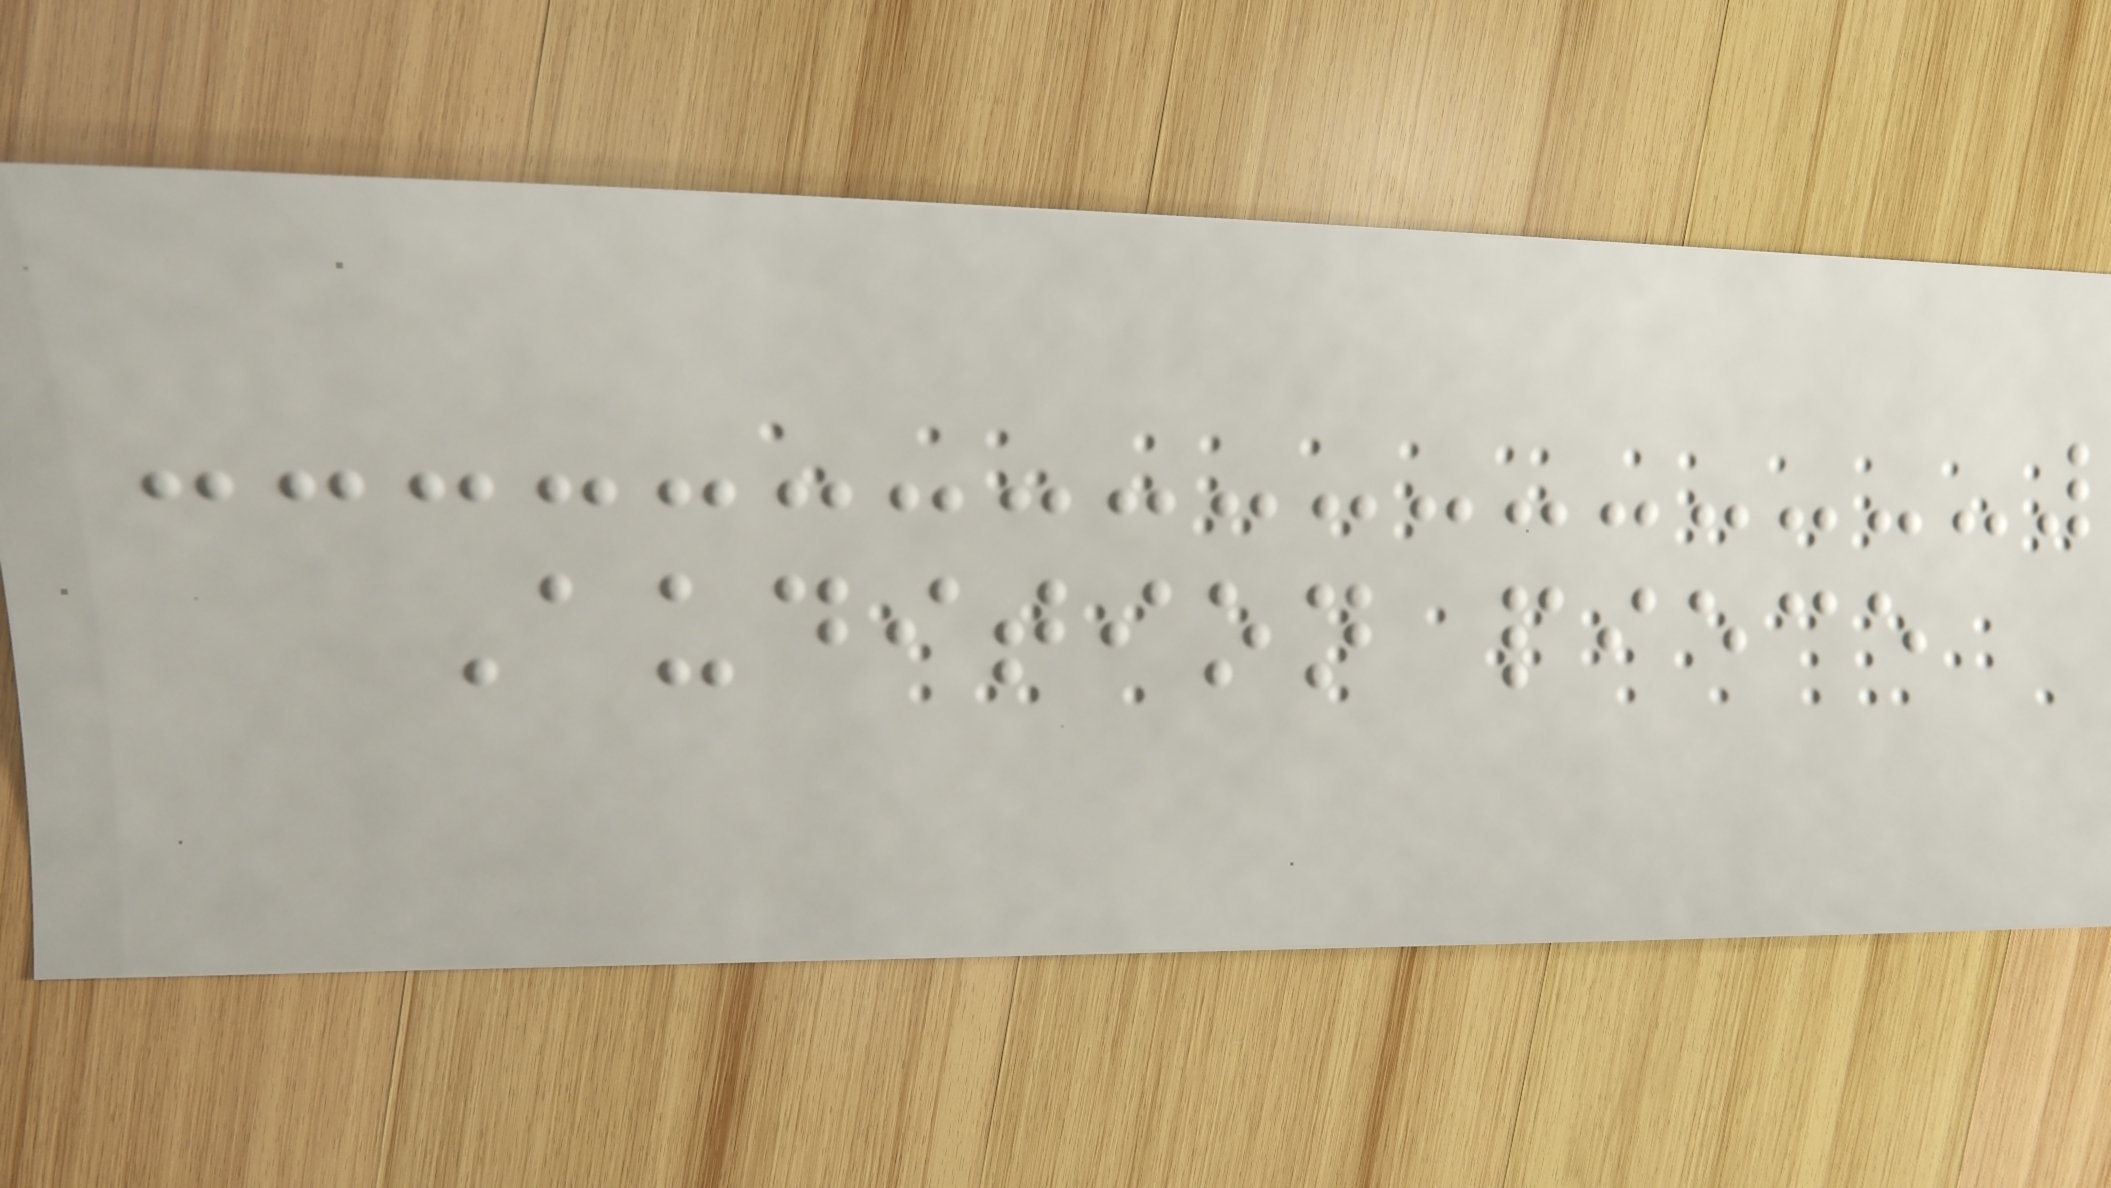Audition piece
